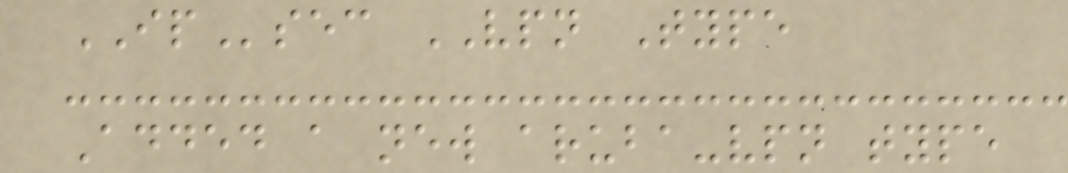IPsec VPN Type
Added a new aruba-vpn type
